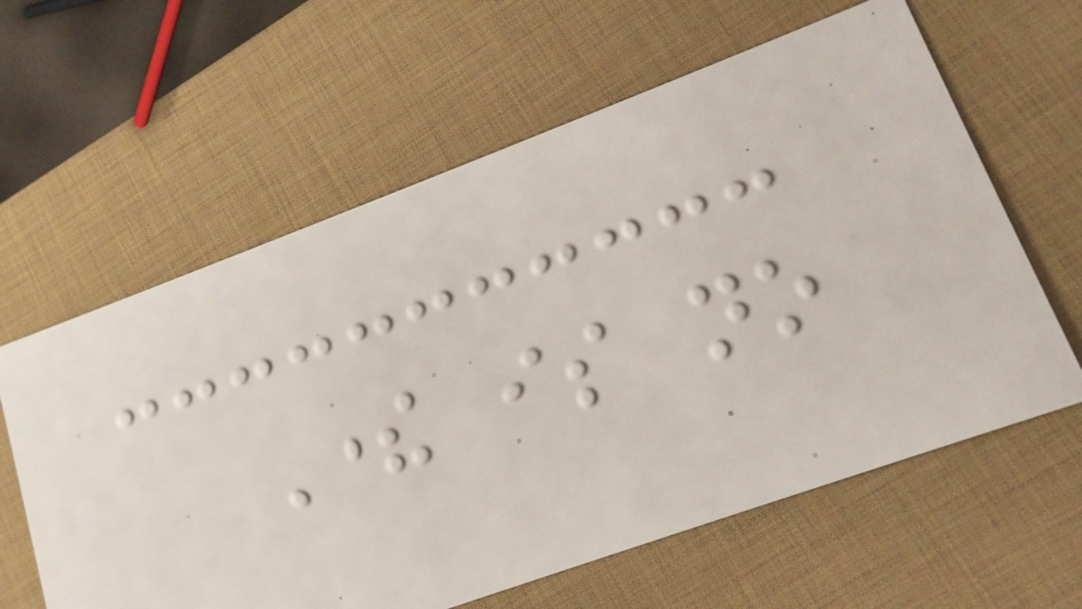There is no
